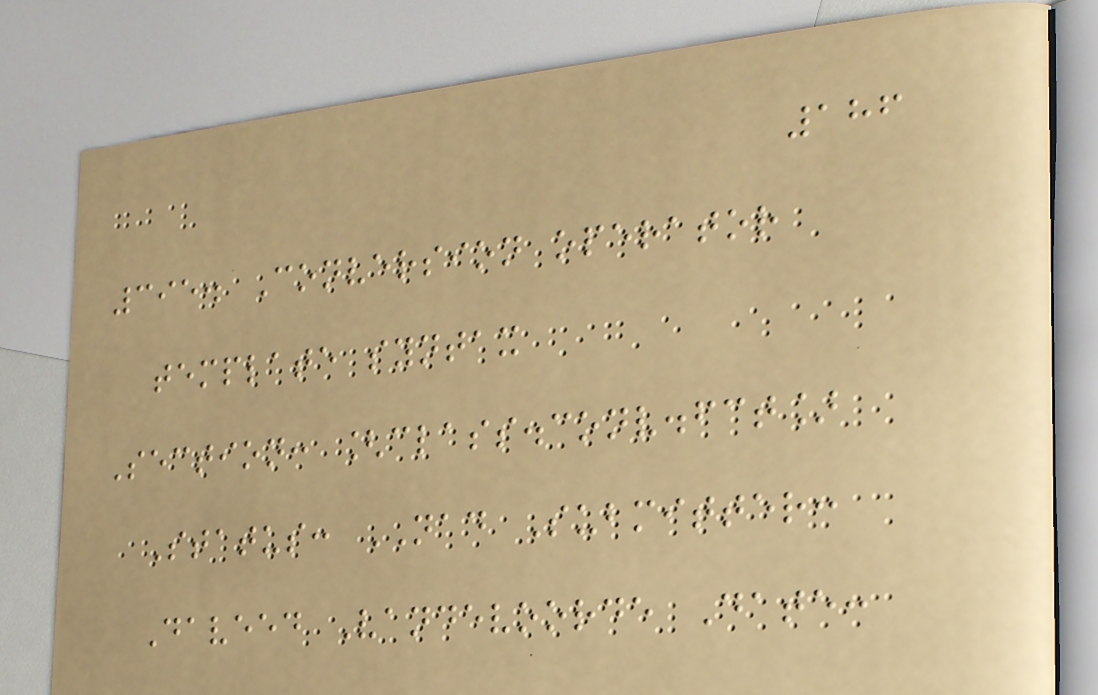186
395. Conversion operator
template syntax
Section: [class.conv.fct]
Status: NAD Submitter:
Daveed Vandevoorde Date:
